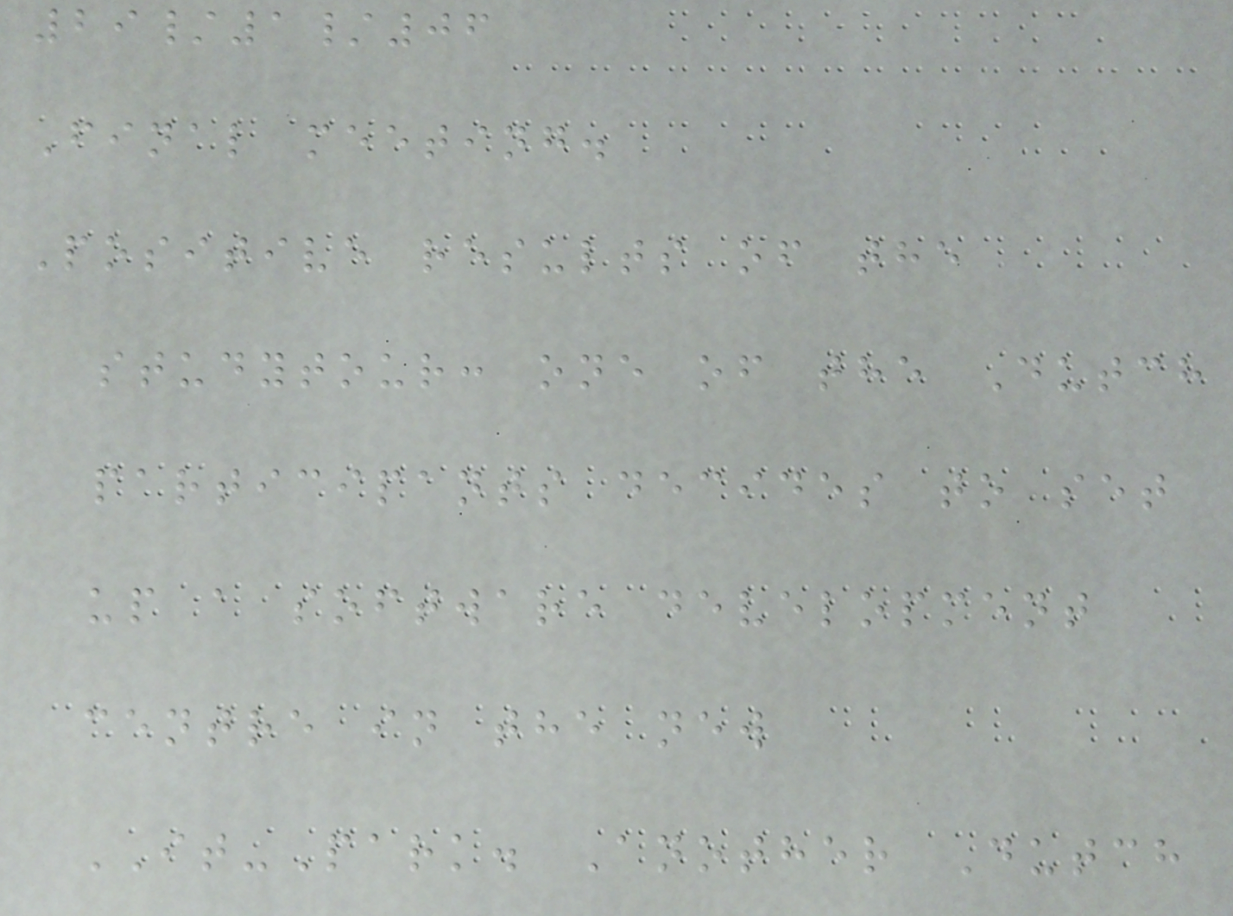29/1/06
Final meeting.
Positive results of the
studytour: one of the Dutch
participants decides to set
up a software development
centre in the new
IT-Park. Another Dutch
